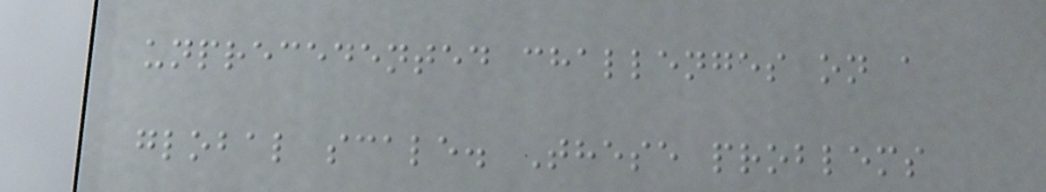unprecedented challenges on a
global scale. These problems
